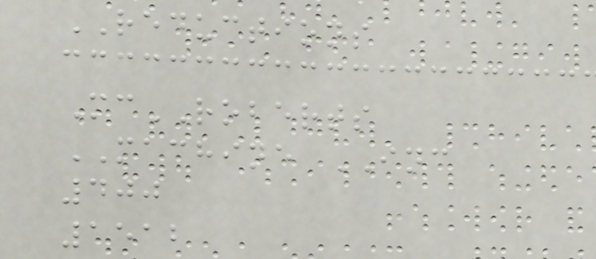REDUCTIONS
McROBERTS
MACHINE INC
400
1512
